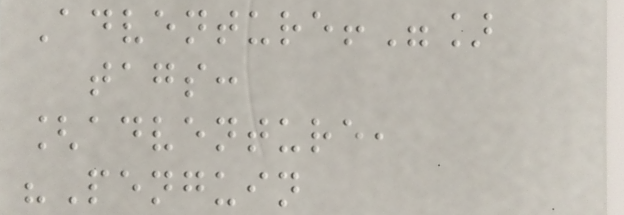Adventure!"]
tags:
[adventure,
"Penguin
